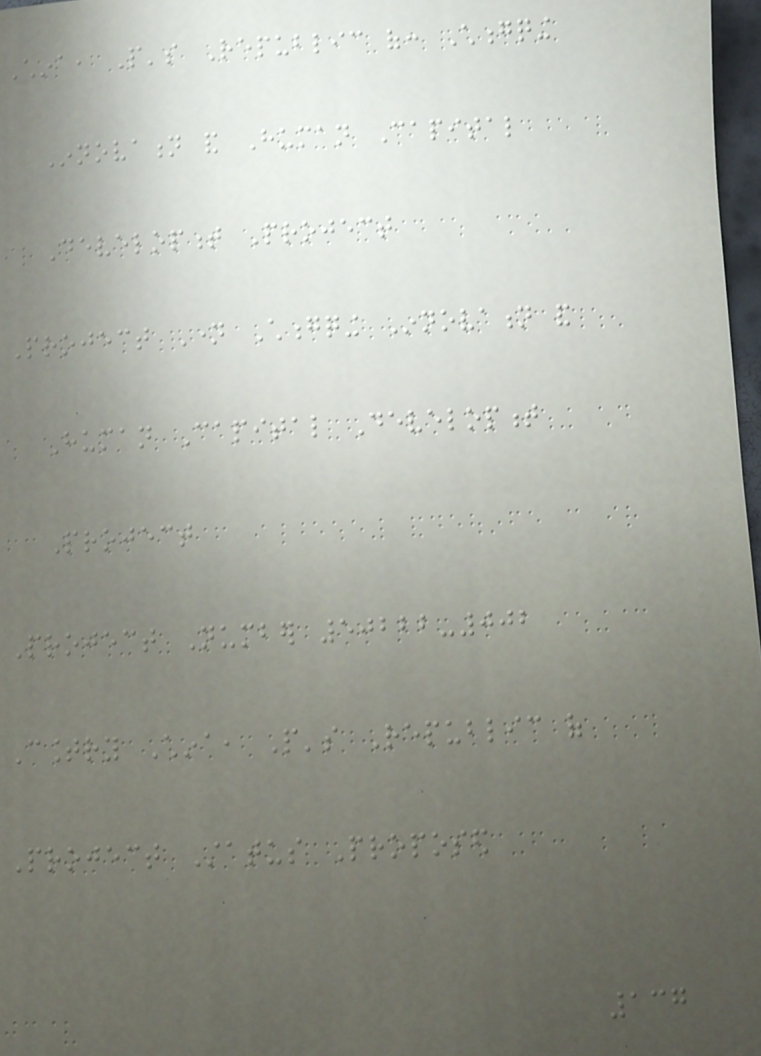China, People's Republic of: Chongqing
Innovation and Human Capital
Development Project
Project Name Chongqing Innovation and
Human Capital Development
Project
Project Number 50222-002
Country China, People's Republic of
Project Status Proposed
137
